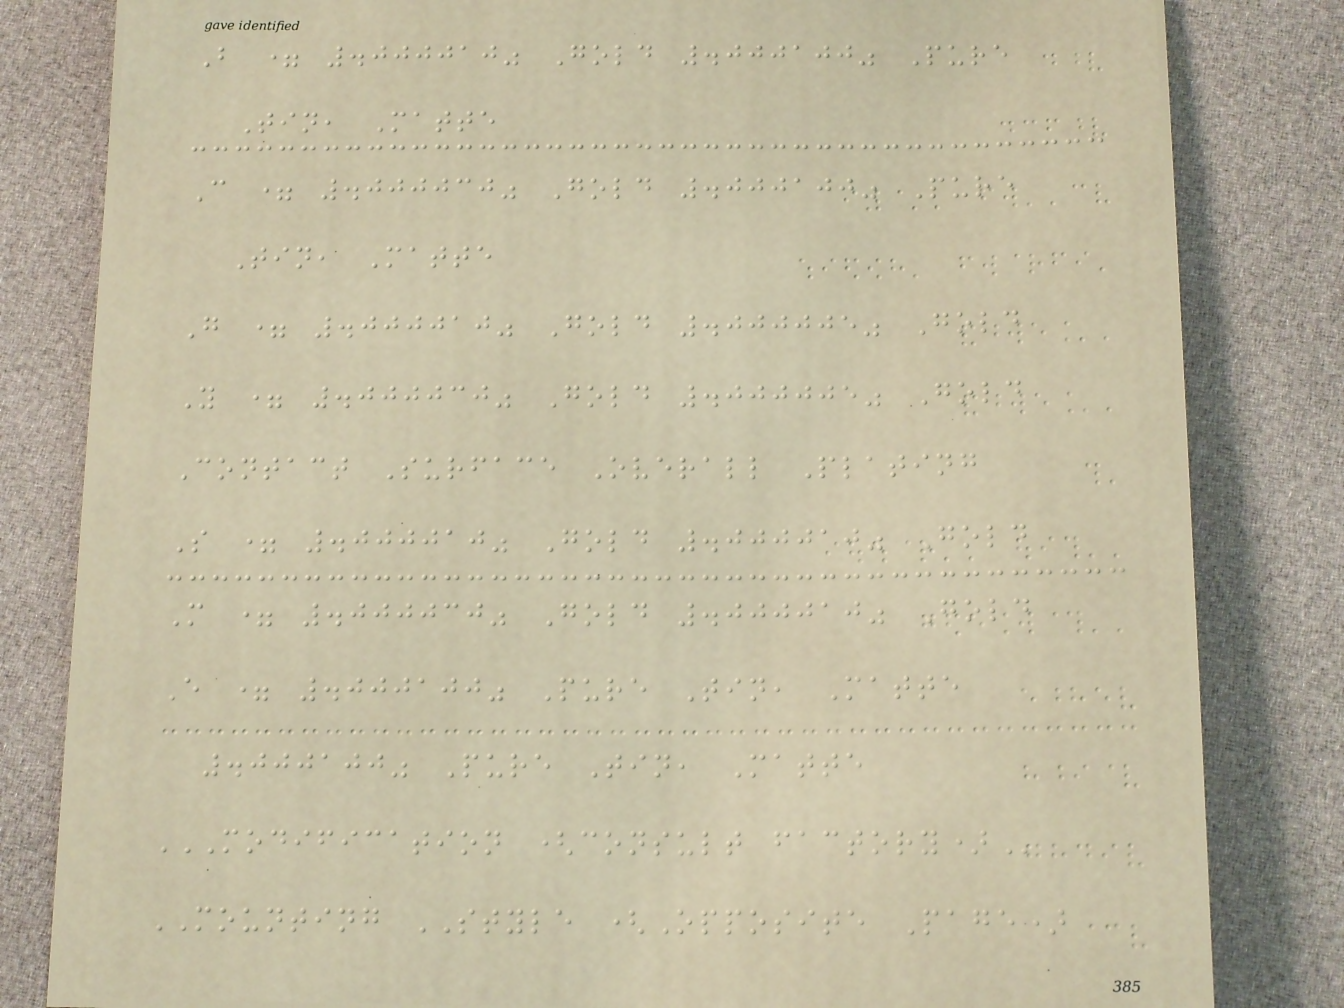B = .000010" Gold .000100" Pure
Tin, Matte
C = .000030" Gold .000100" Pure
Tin, Matte
G = .000010" Gold .000005" Gold
Y = .000030" Gold .000005" Gold
Contact Surface Overall Plating
S = .000010" Gold .000010" Gold
M = .000030" Gold .000010" Gold
E = .000100" Pure Tin, Matte
.000100" Pure Tin, Matte
MODIFICATION (CONSULT FACTORY)
MOUNTING STYLE (Opposite Page)
